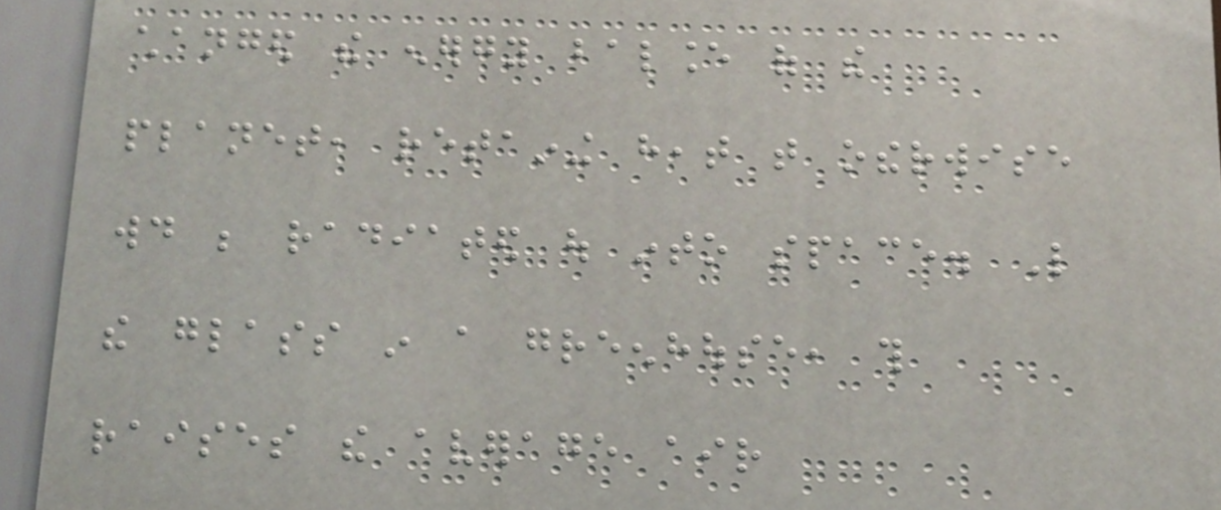changed the energy balance of the
planet, retaining heat that otherwise
would be radiated out into space. Like
the glass in a greenhouse, this
raises the average air
